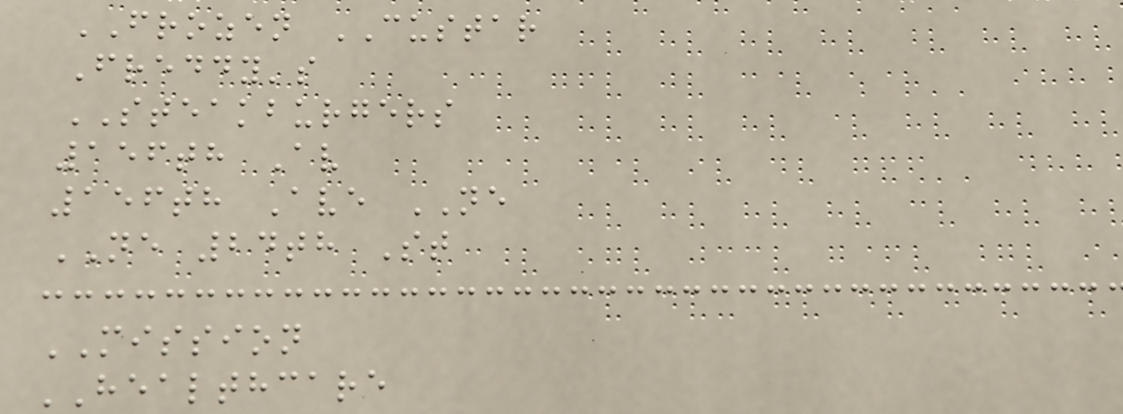FROZEN CUSTAR
Freddy's
STEAKBURGERS
156th Av
156th Ave NE
NE 24th St
MISSION
HEALTHCARE
